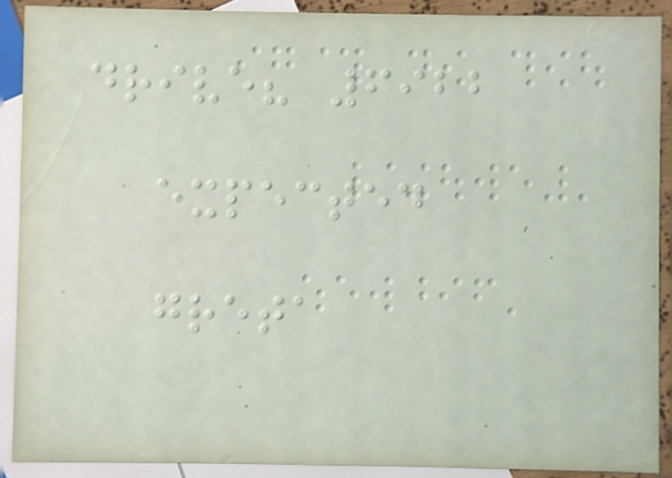drive? 6922
expected
greta
